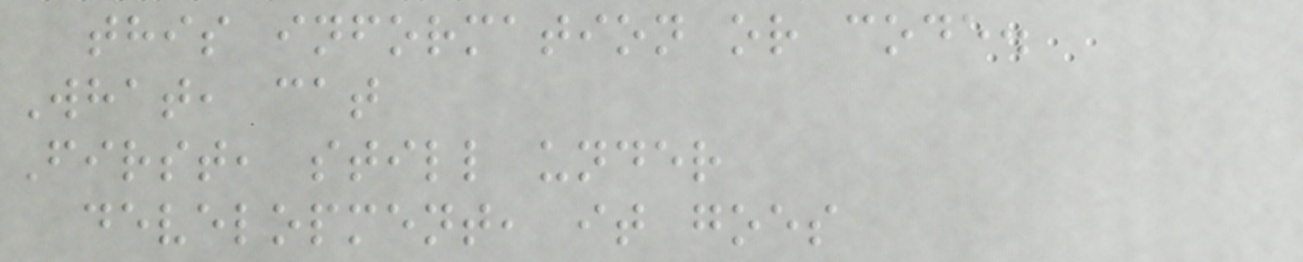this information or code.
What, cat
First, still under
development, it goes
